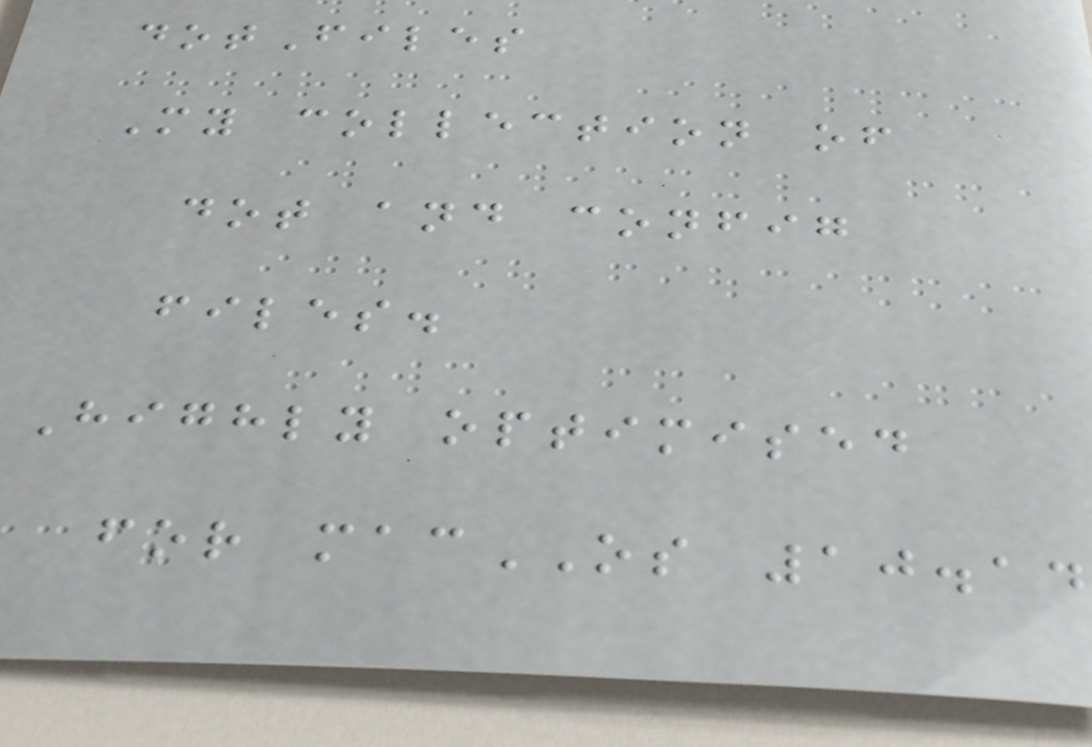dotFiles
My collection of
dot and config
files.
Highly optimised
for macOS 10.14
